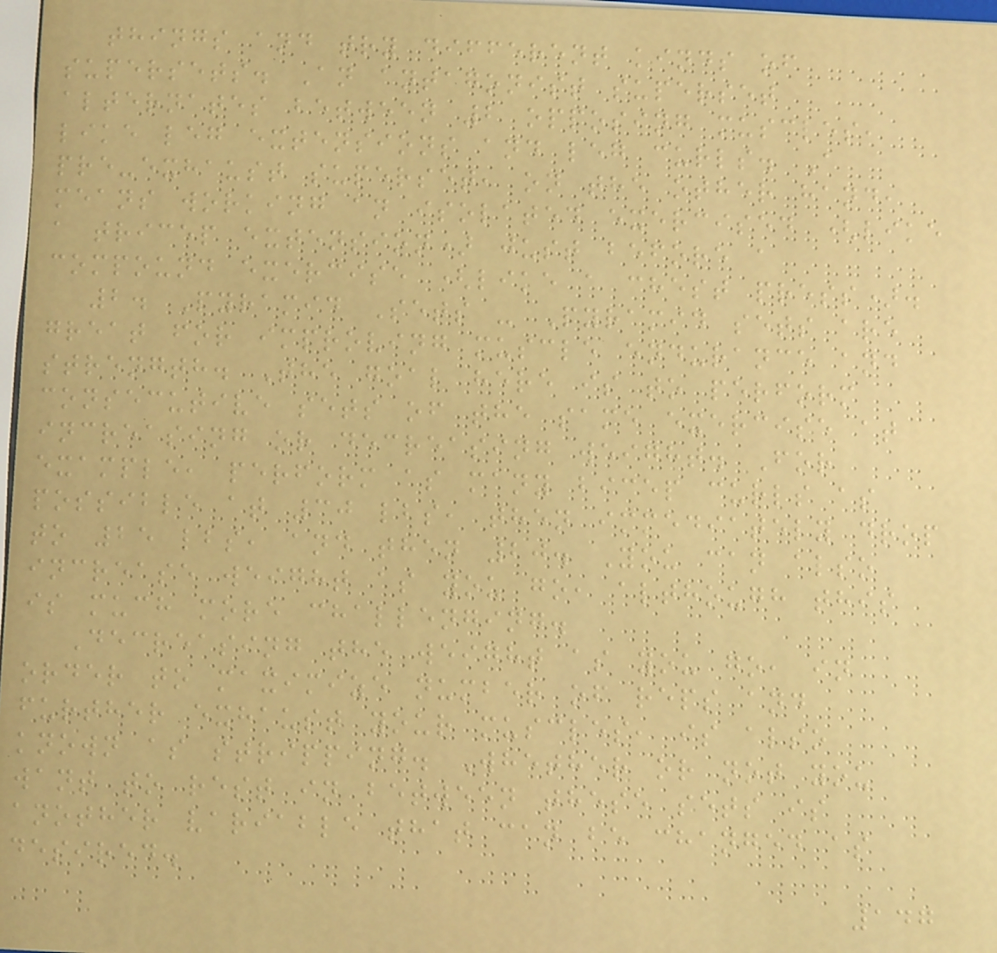things and try different kinds of
supersets. An antagonist superset
alternates between 2 opposing muscles,
like leg extensions and leg curls. A
pre-exhaust superset, on the other hand,
means working an isolated exercised (like
a tricep extension) just before a
compound exercise (like a chest press).
2. Pyramid Sets - Pyramid sets are
great for improving muscle endurance and
strength. The goal here is to perform
consecutive sets of the same exercise at
increasing or decreasing weight. For
example, perform as many bicep curls as
possible at 30 lbs, then immediately drop
to 25 lbs, and then 20. You can also
increase weight as you go, although this
is much more challenging.
Decreasing the weight as you go, in
order to maximize number of reps and
further exhaust your muscles, is also
known as stripping. Whether or not you
want to rest in between these sets is
another variable that can be changed as
desired.
147
